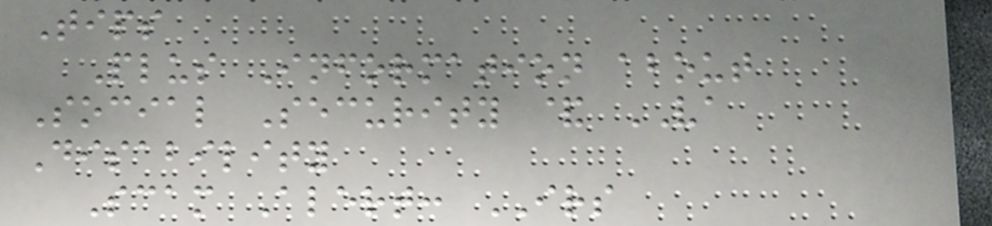Tips
Plus Information about
Social Security & VA
Disability
Scam Alert: IRS
